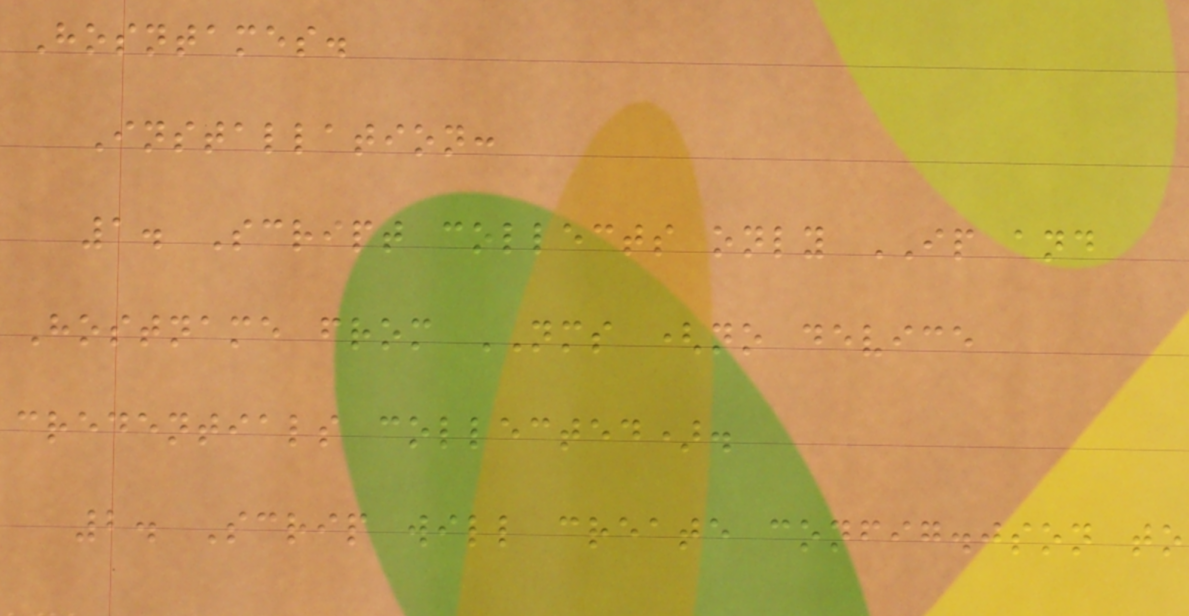Hosntames.
Installation:
1. Script collects only IP and
Hostname from NMS (no device
credentials collected).
2. Scrip will create config.json to
